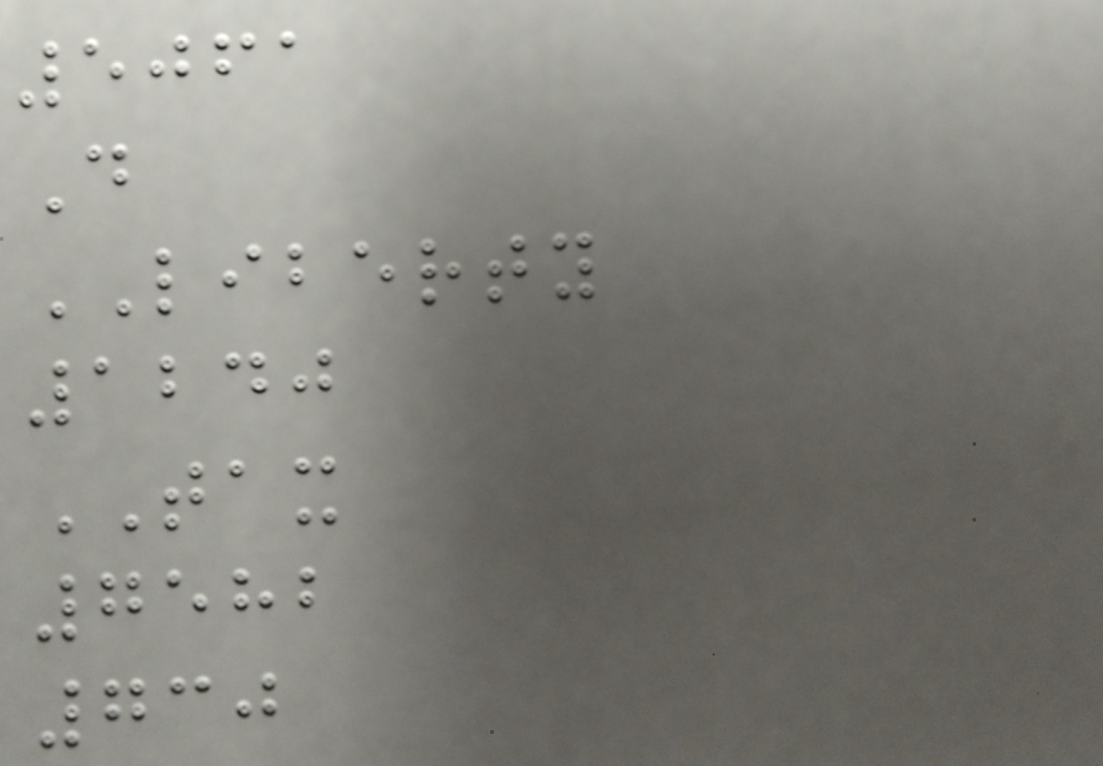5061
D
LIBERTY
1240
TAX
7582
730
